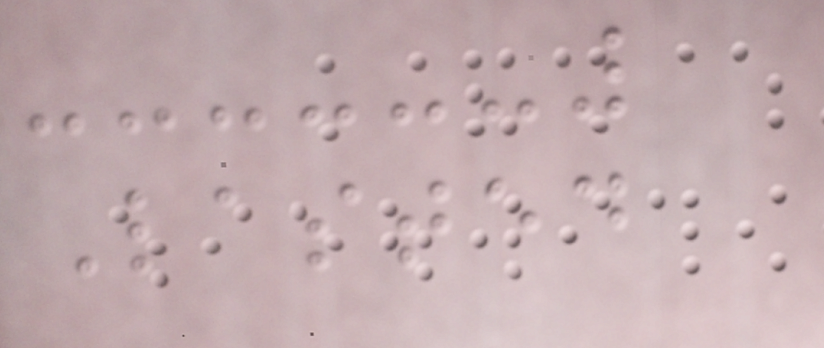Lasted
